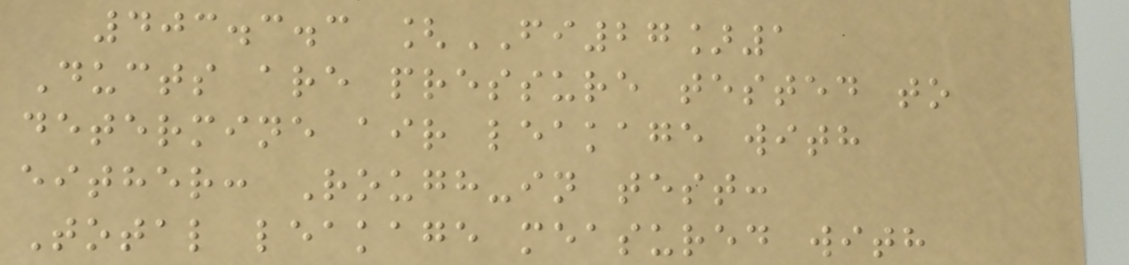403.3.3 [FI27]1
Ducts are pressure tested to
determine air leakage with
either: Rough-in test:
Total leakage measured with
